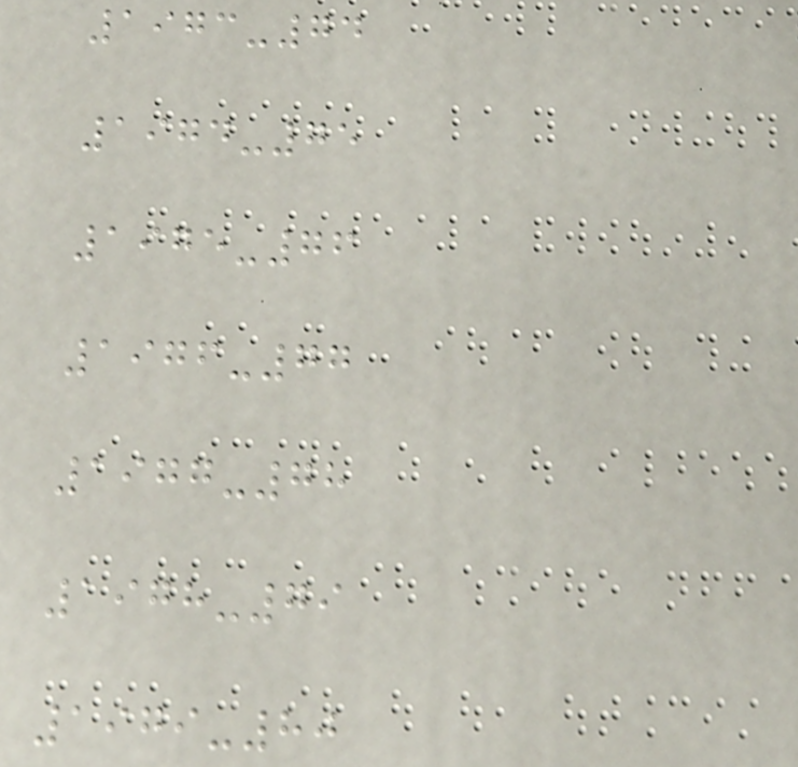1973-74
1974-75
1975-76
1976-77
1977-78
1978-79
1979-80
